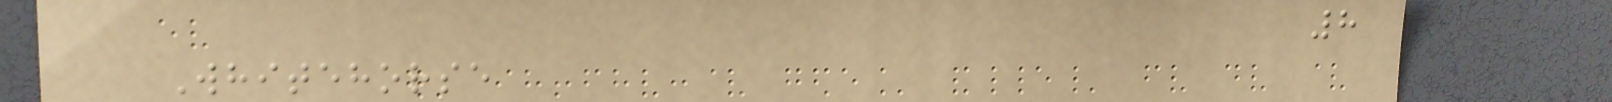8
Whitehorse
